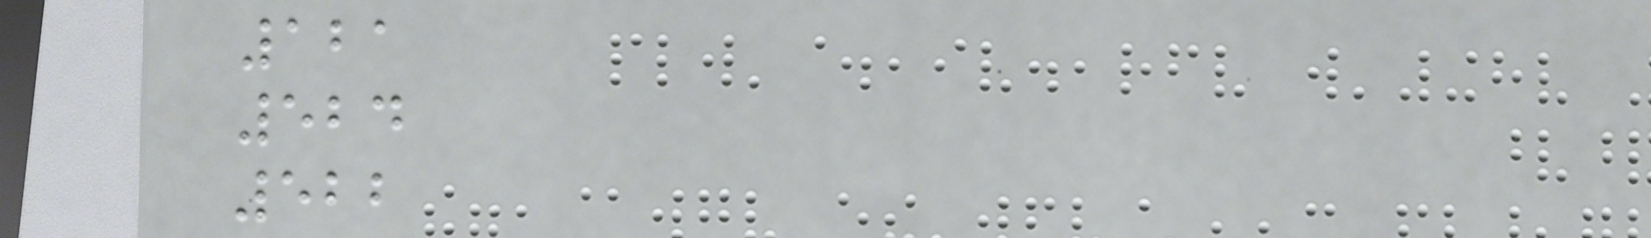121
524
522
